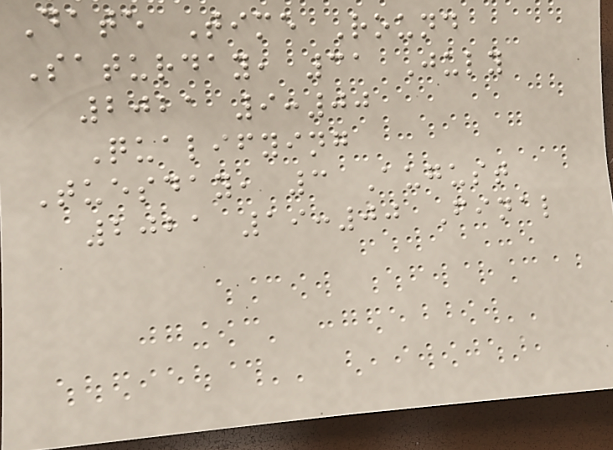Date Time Round
Saturday, 31 July
2021 9:00
Qualifying
Tuesday, 3 August
2021 19:00 Final
